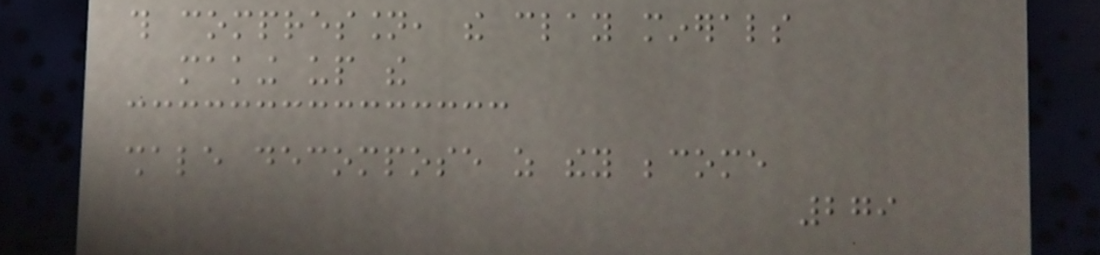this compression, the clay minerals
making up the
shale decompose as they become
279
